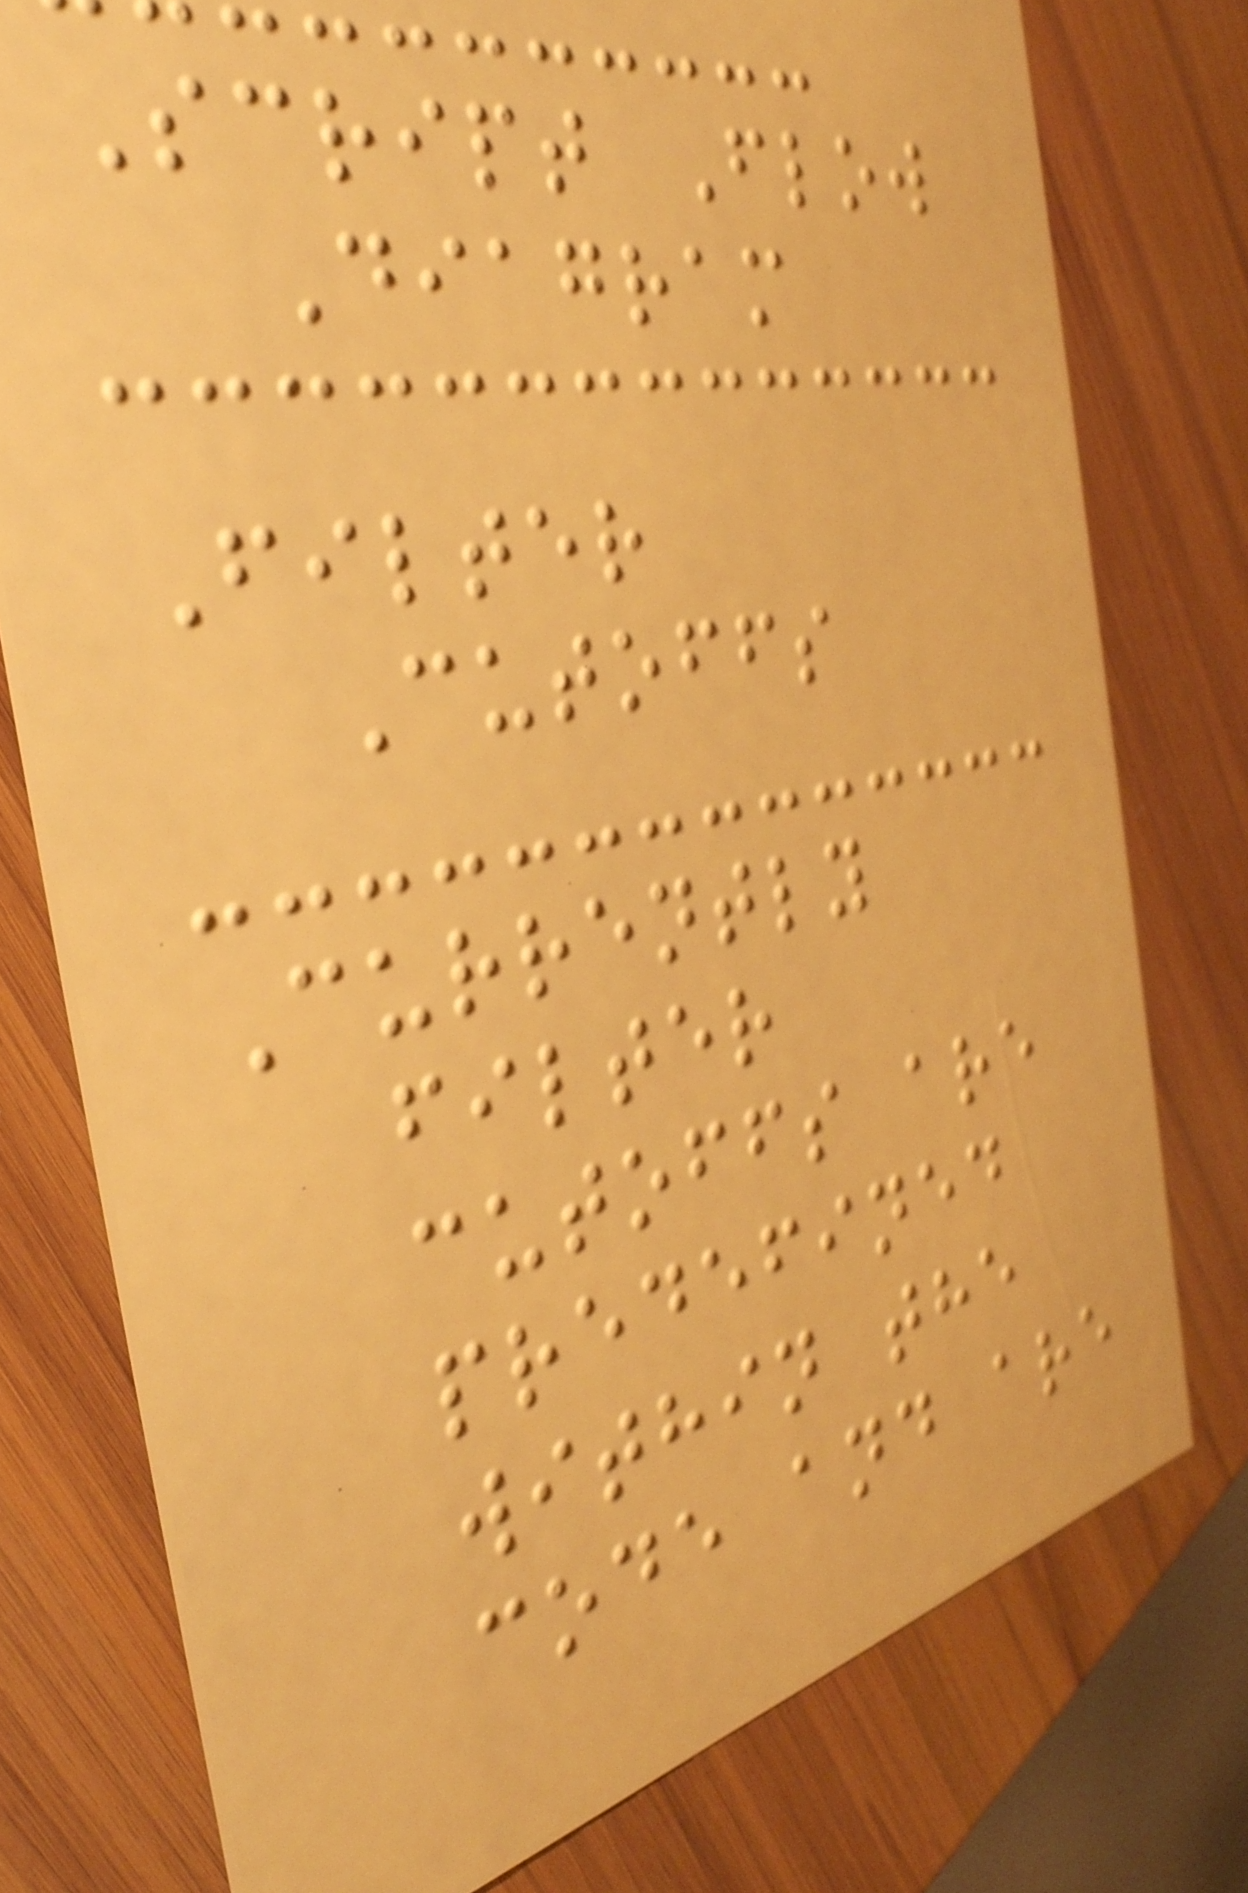Script Flow
Diagram
Filter
Cutoffs
Currently
filter
cutoffs are
predefined
within the
code and are
